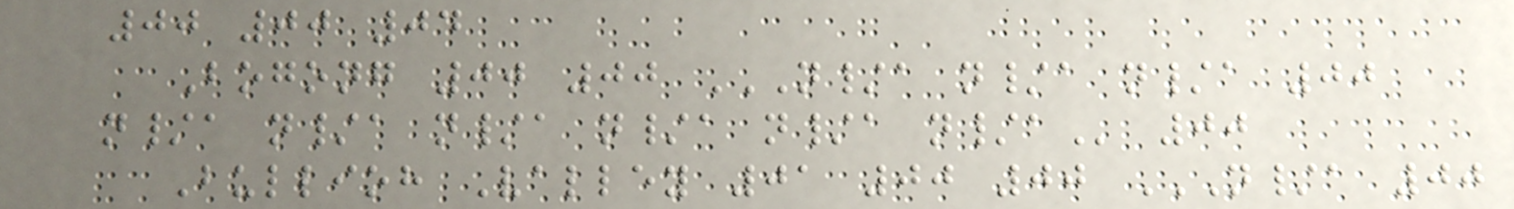00 00 04
Bogong 00 00 N/A N/A N/A 00
N/A N/A N/A N/A N/A N/A 00
Bullioh Valley 01 00 00 N/A 00
